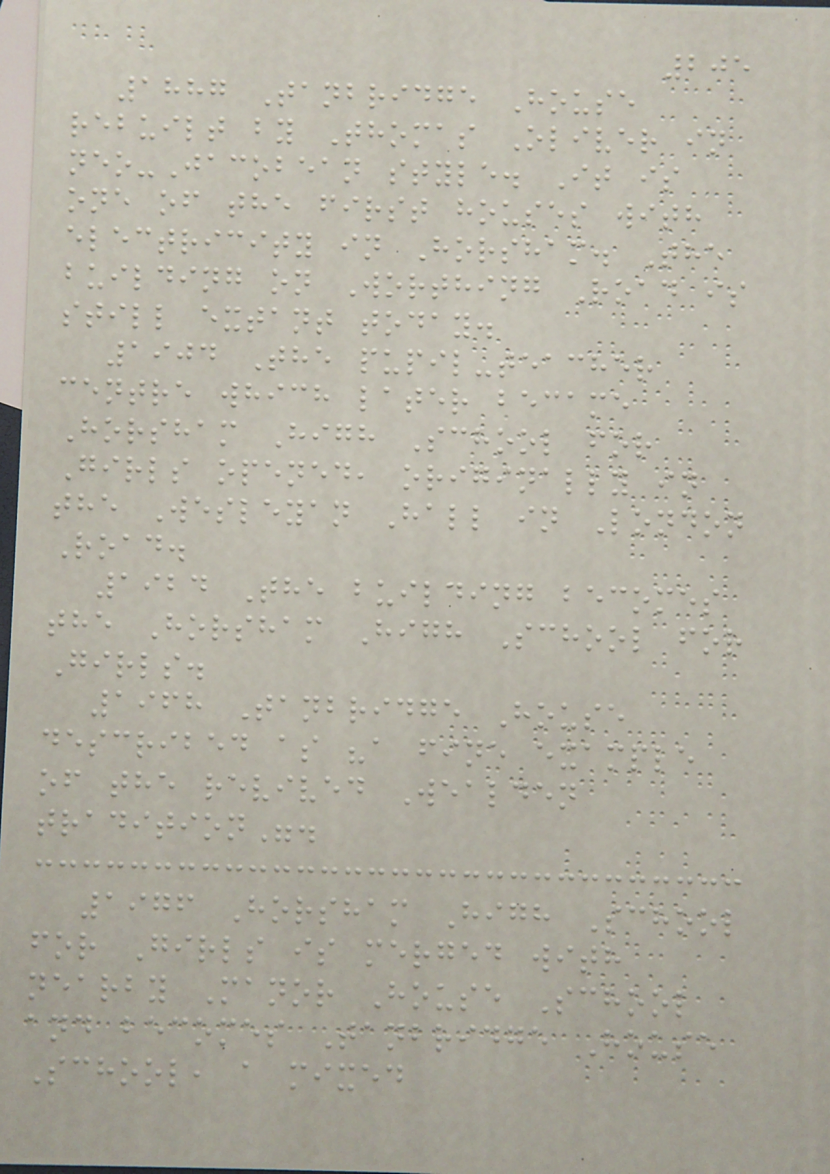205
1887 Tanbridge House
rebuilt by Thomas Oliver in
neo-Jacobean style. It is
one of the first houses with
electricity in Horsham. The
building on Worthing Road is
still extant today.
1904 The pupil-teacher
centre which later became
Horsham High School for
Girls opened, originally in
the Wesleyan Hall in London
Road.
1924 The building becomes
the Horsham High School for
Girls.
1968 Tanbridge House
described as "a fine example
of the revived Wealden
tradition".
1976 Horsham High School
for Girls is merged with
nearby Manor House School
and becomes Tanbridge House
School, a mixed
